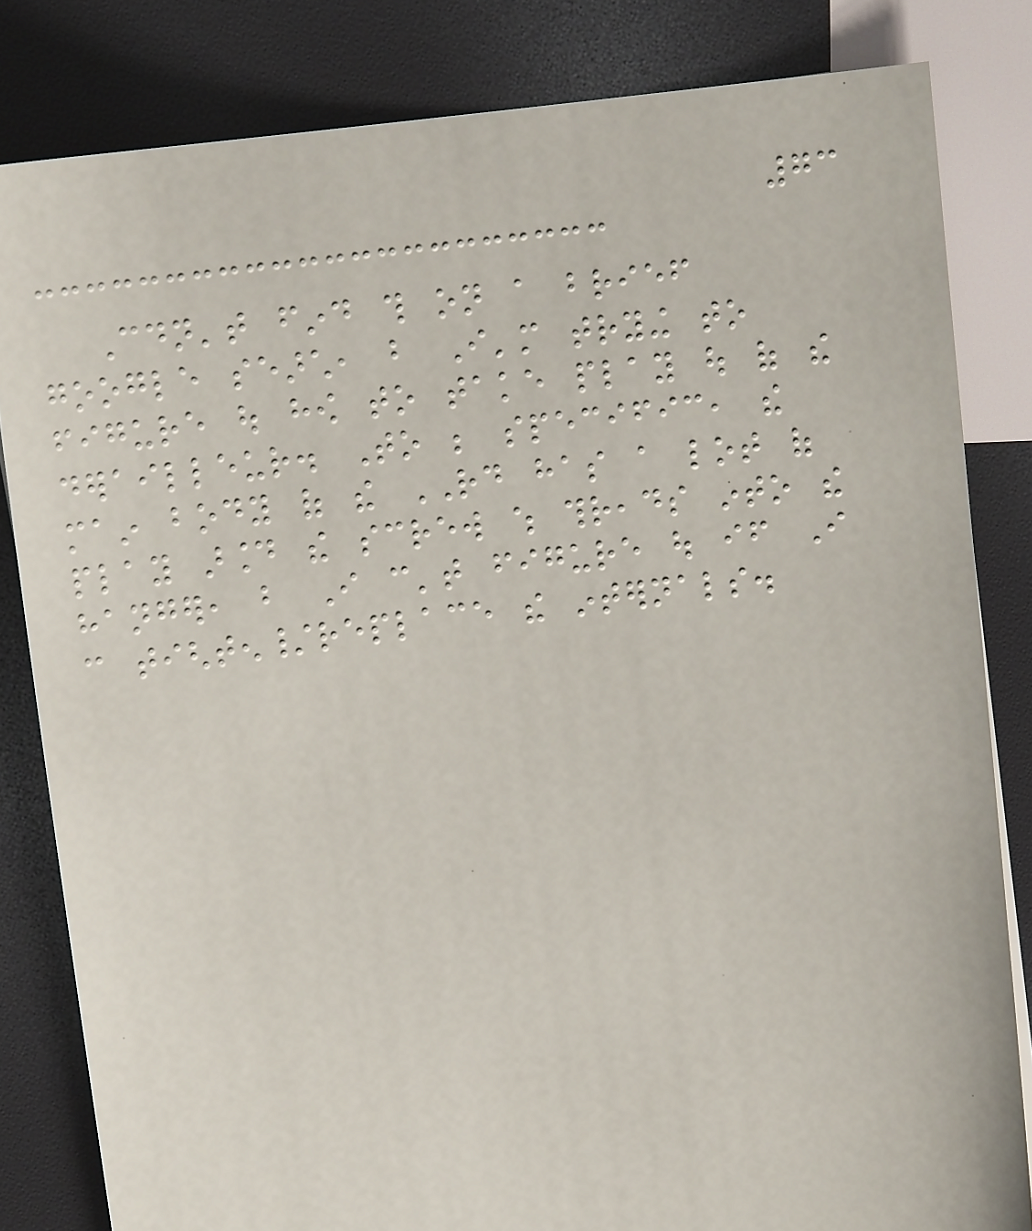73
Couldn't find this on a brief
google search, but I'm trying to
figure out how to take play out of the
derailleur. To be specific, the
main body of the RD has a lot of
play around the screw which threads into the
hanger, but I can't figure out if I
can tighten/replace the internals.
